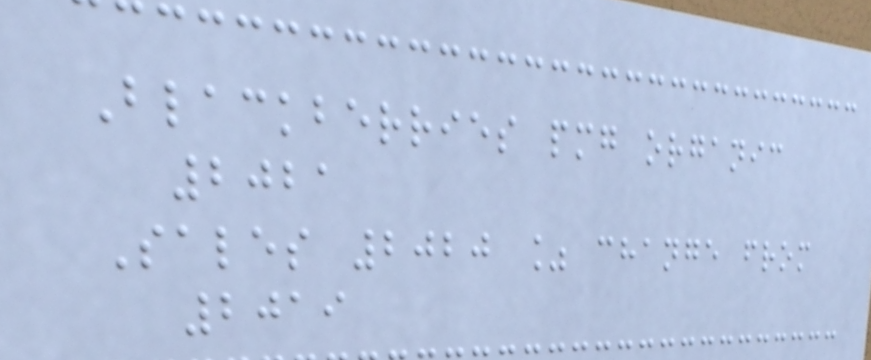Blackberries pmg organic
2021
Sales 2020 % change from
2019
